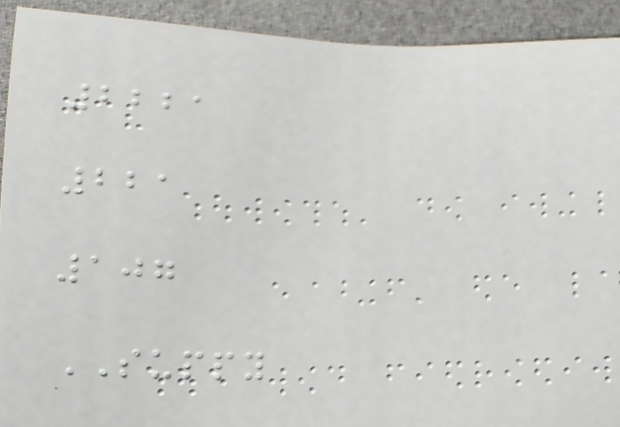2221
221
107
SUPPY
